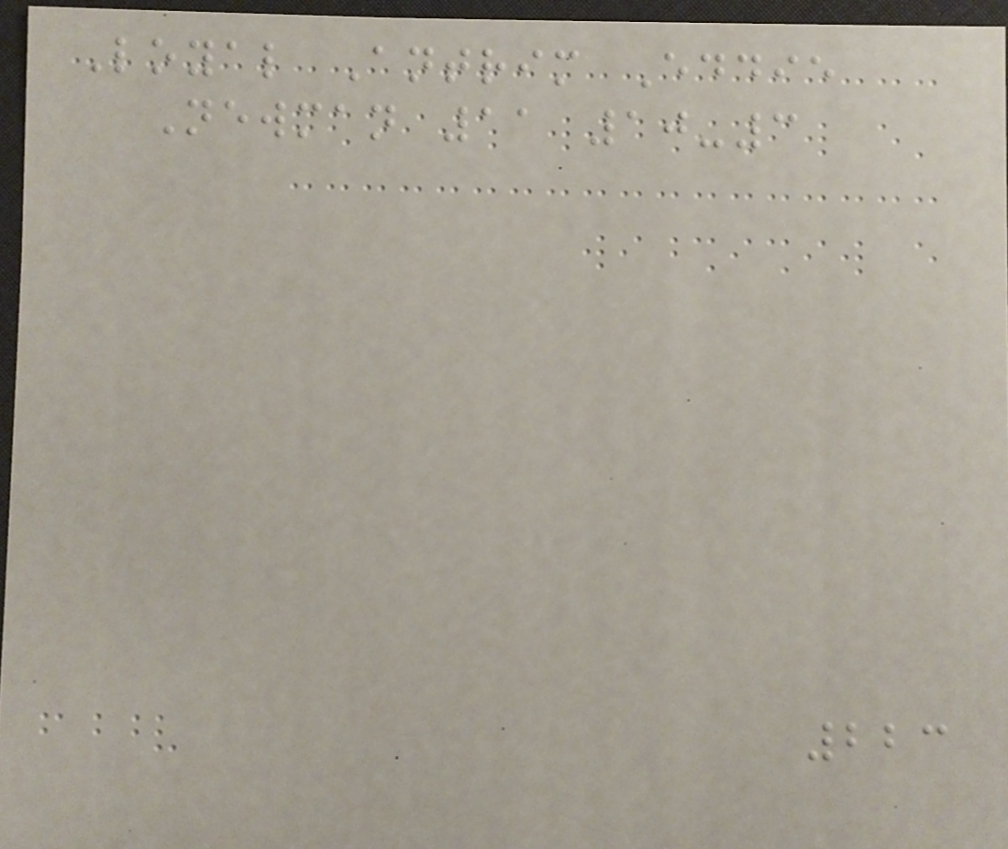Loyal Antrim Eddie
Newman 11 10-3
223
